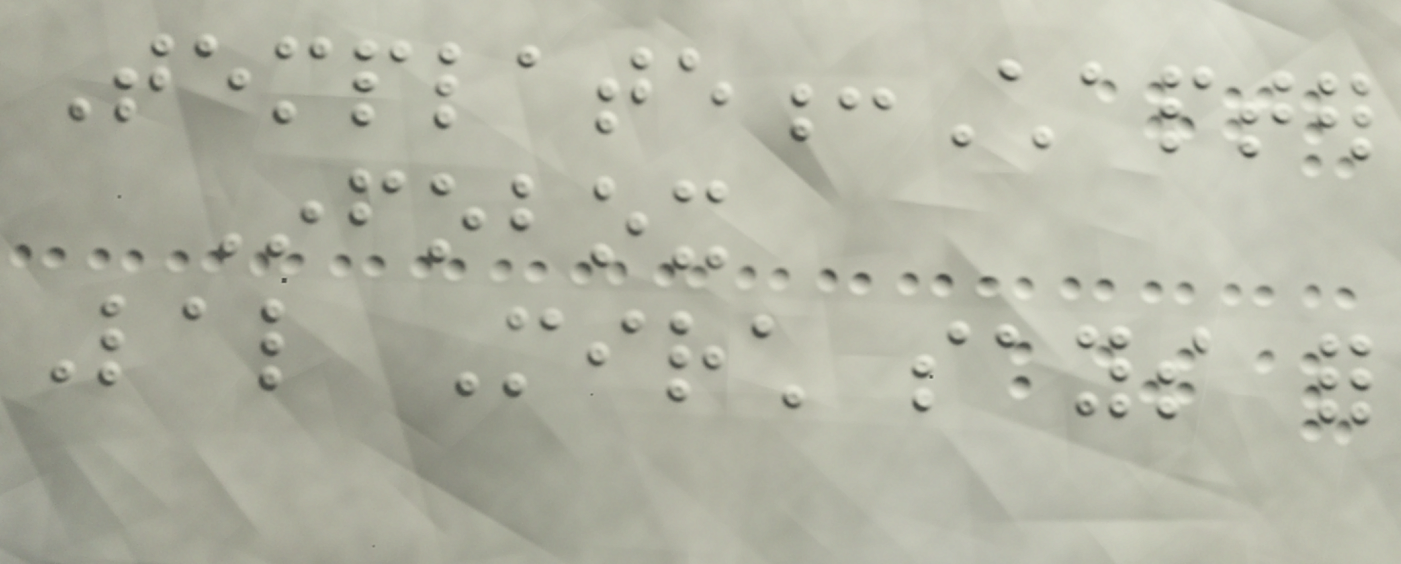Template:Chapter
Infobox
Lal Mirch says for
